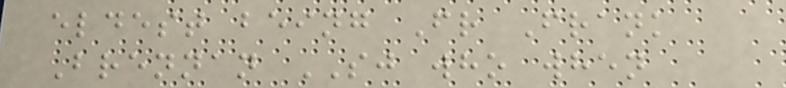eldest being Fr Frank
Brennan SJ who when
